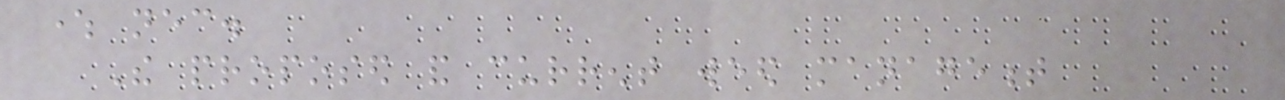where necessary.
The proposed and current weed management
